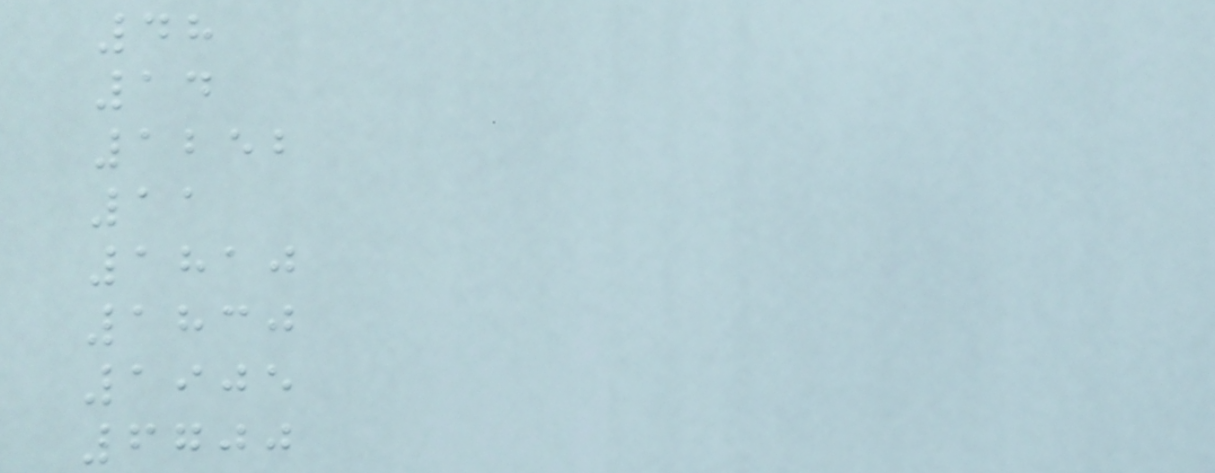48
14
1252
11
1810
1830
1905
6700
